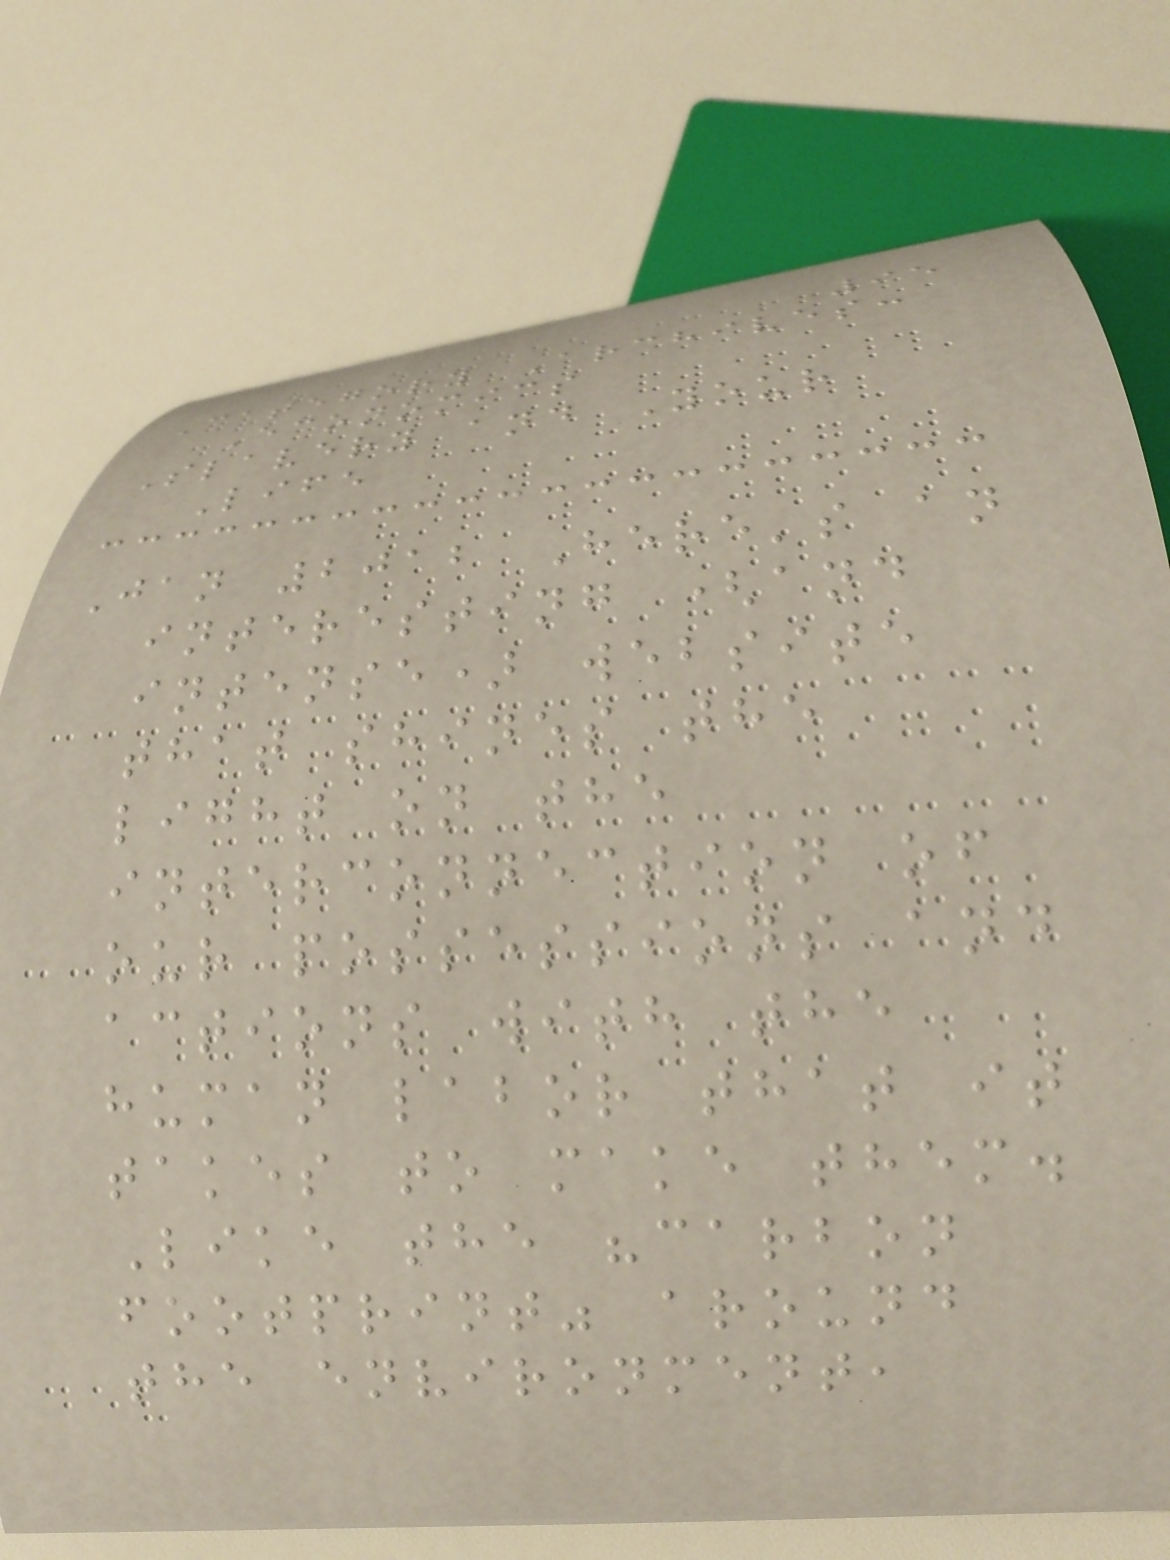95
Category Archives:
Economics
Slavery and Your
Life
Jan 2012 Here's an
interesting (and
intense) website
that shines the
light on the
interconnection of
our possessions and
actions with the
human labor that it
takes to make them.
Like the "carbon
footprint" around
the environment,
